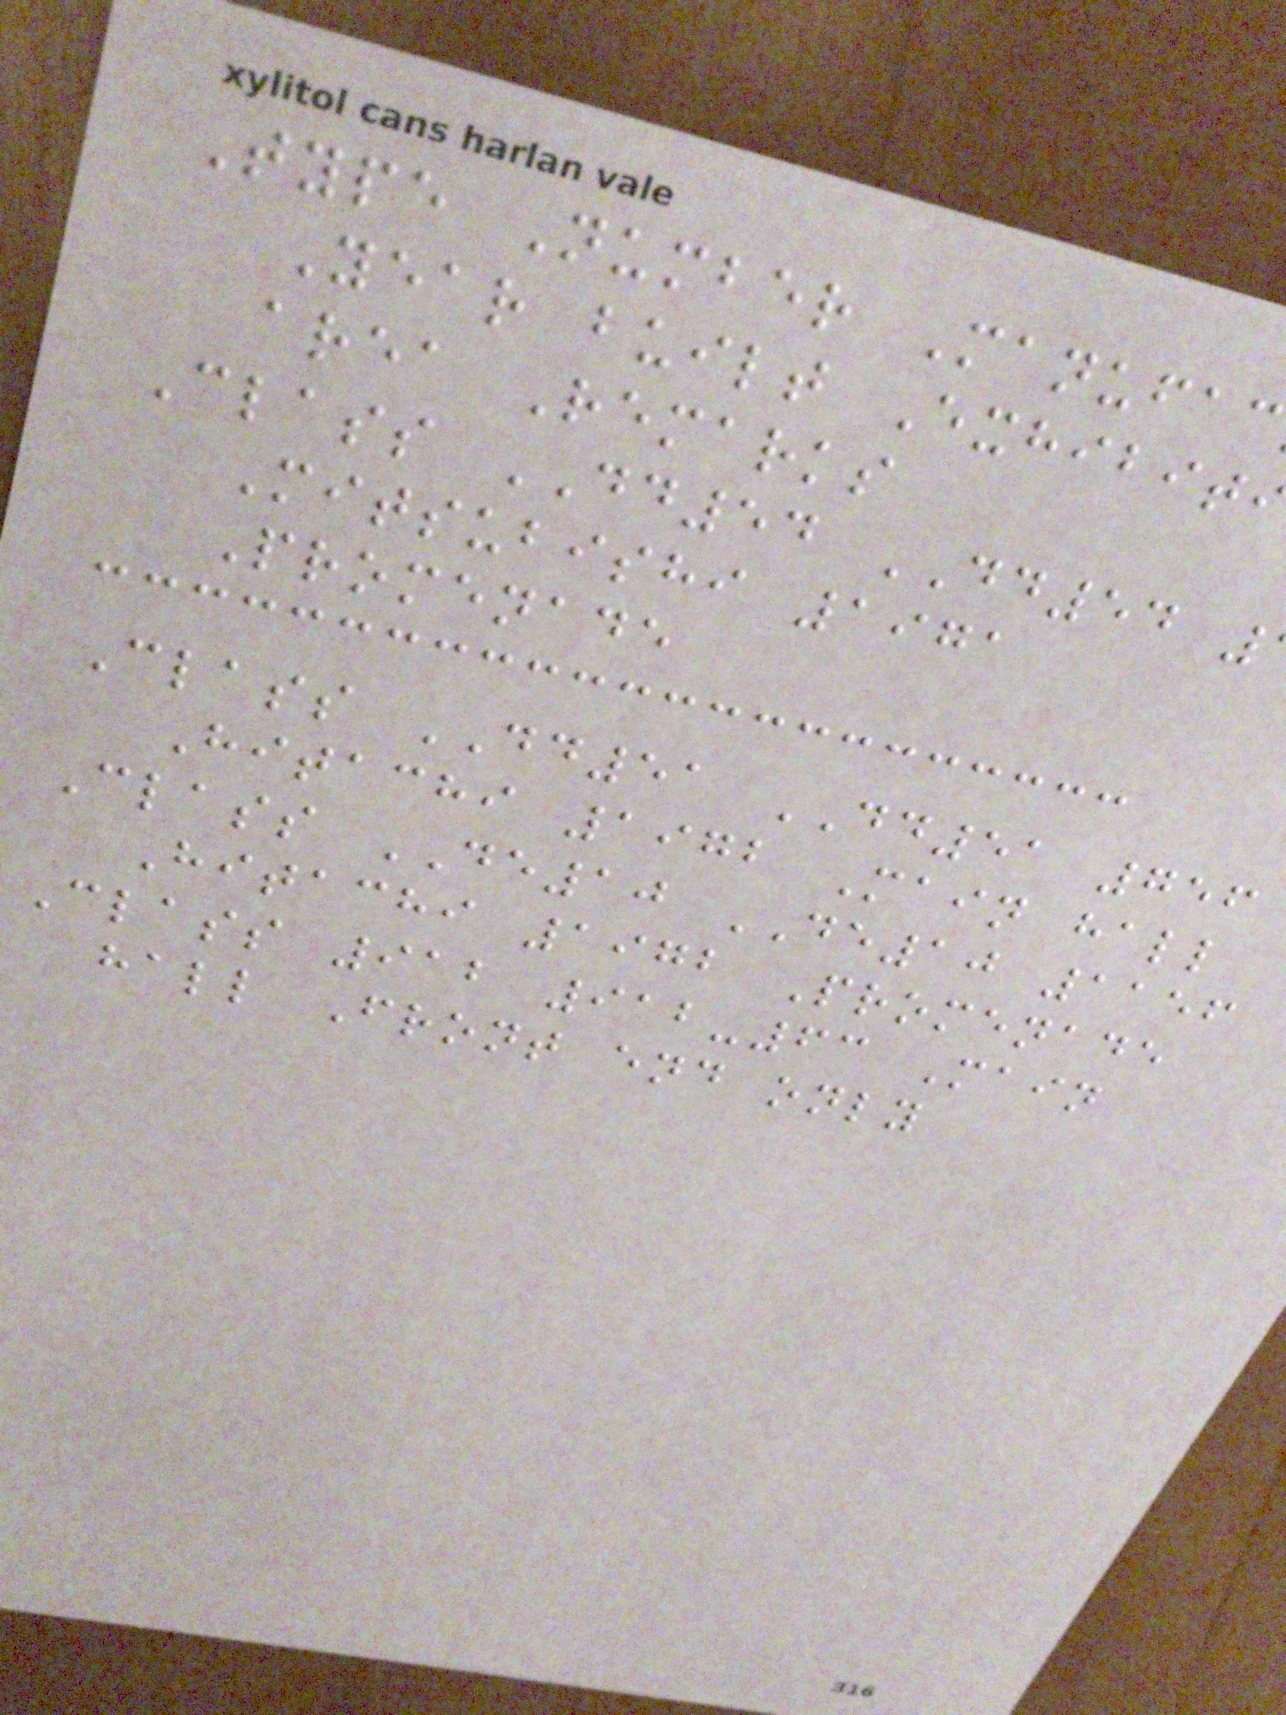Type Number Manufac
Year built Exhibit
area Remarks
Class DD54 DD54
Mitsubishi 1971
Promenade
Class DD51 DD51 756
Hitachi 1972 Main hall
Class DE10 DE10 1156
Hitachi 1972 Promenade
Class 912 912-63 Main
hall Front end only
